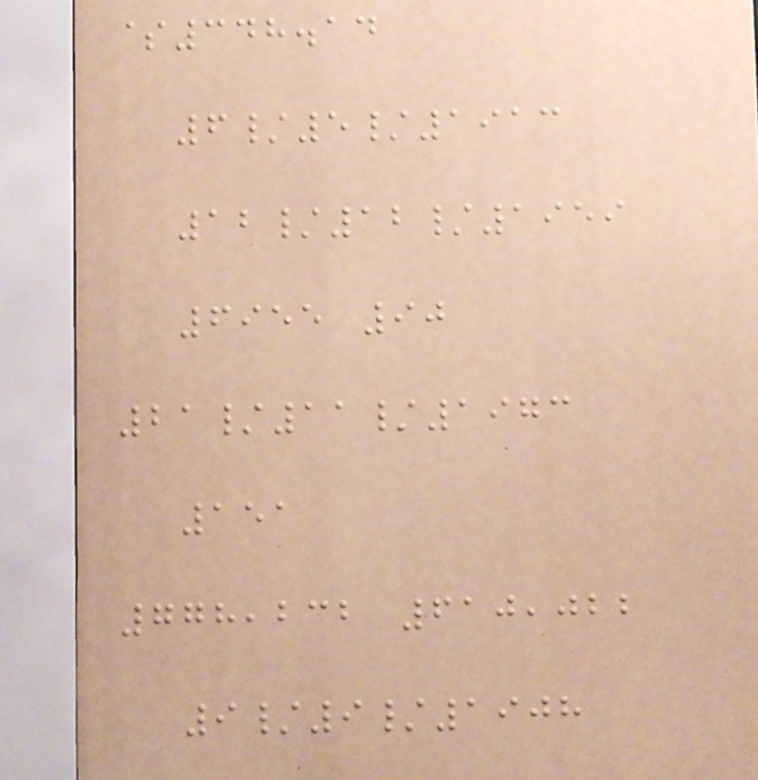$348.14
6/5/1913
12/12/1959
6955 90
21/11/1973
151
778,232 610,022
9/9/1908
